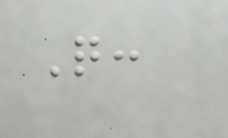Q:
